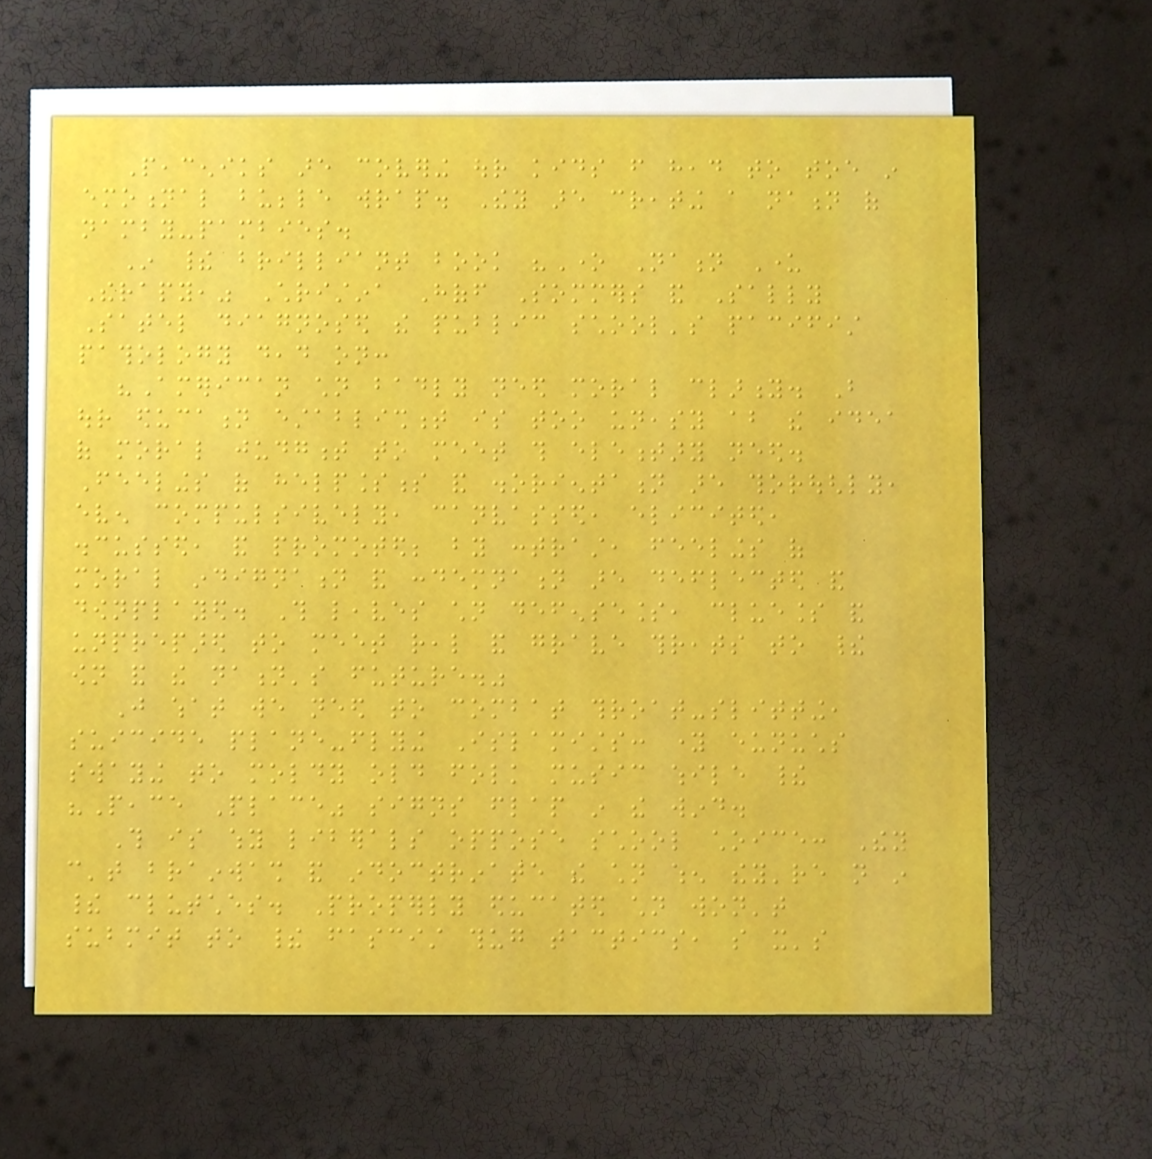Peaceniks are covering our kids from head to toe in
emotional bubble wrap. They are creating a nation of
namby-pambies.
In their brilliant book "One Nation Under
Therapy," Christina Hoff Sommers and Sally
Satel diagnosed the public school's pacifist
pathology dead on:
"American children badly need moral clarity. But
our education establishment is too uneasy about the idea
of moral judgment to meet this elementary need.
Feelings of helplessness and disorientation are thoroughly,
even compulsively, canvassed, elicited,
discussed, and promoted; by contrast, feelings of
moral indignation and condemnation are deflected and
downplayed. This leaves children defenseless, clueless and
unprepared to meet real and grave threats to their
own and the nation's future."
Just what we need to combat throat-slitting,
suicide plane-flying Islamists: young eunuchs
swaying to moldy old folk music while their
"Peace Place" signs flap in the wind.
This is why liberals oppose school choice: They
can't brainwash and indoctrinate the children when they're not in
their clutches. Properly educated children won't
submit to their fascist thug tactics, so it's
